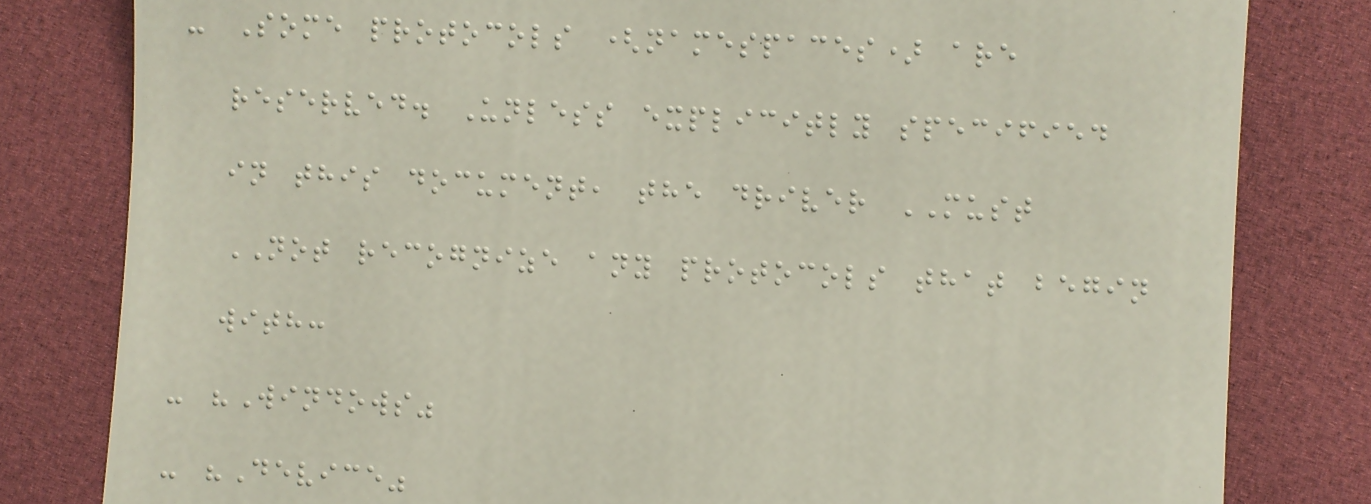- Some protocols (namespaces) are
reserved. Unless explicitly specified
in this document, the driver MUST
NOT recognize any protocols that begin
with:
- "Windows"
- "Device"
